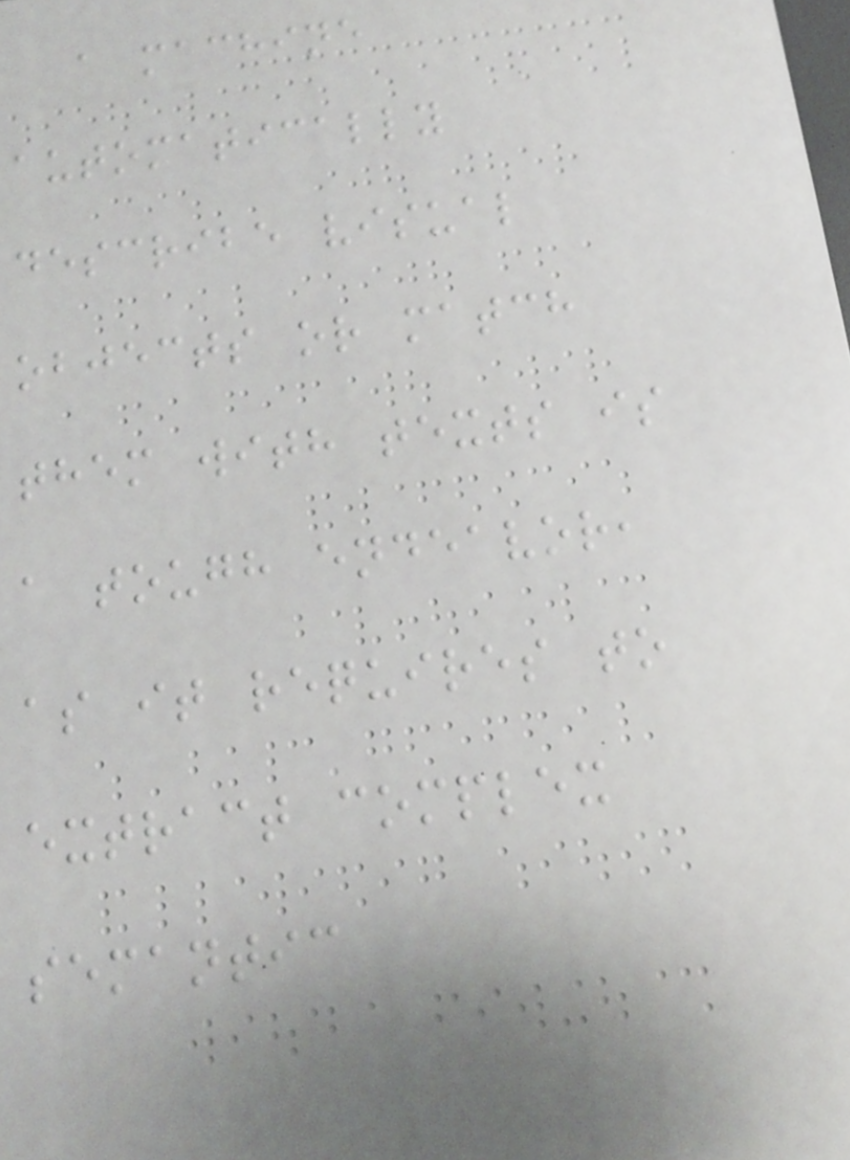a machine
automatically
describe visual
objects or match
them with texts is
a tough endeavor,
as it requires to
extract complex
semantic
